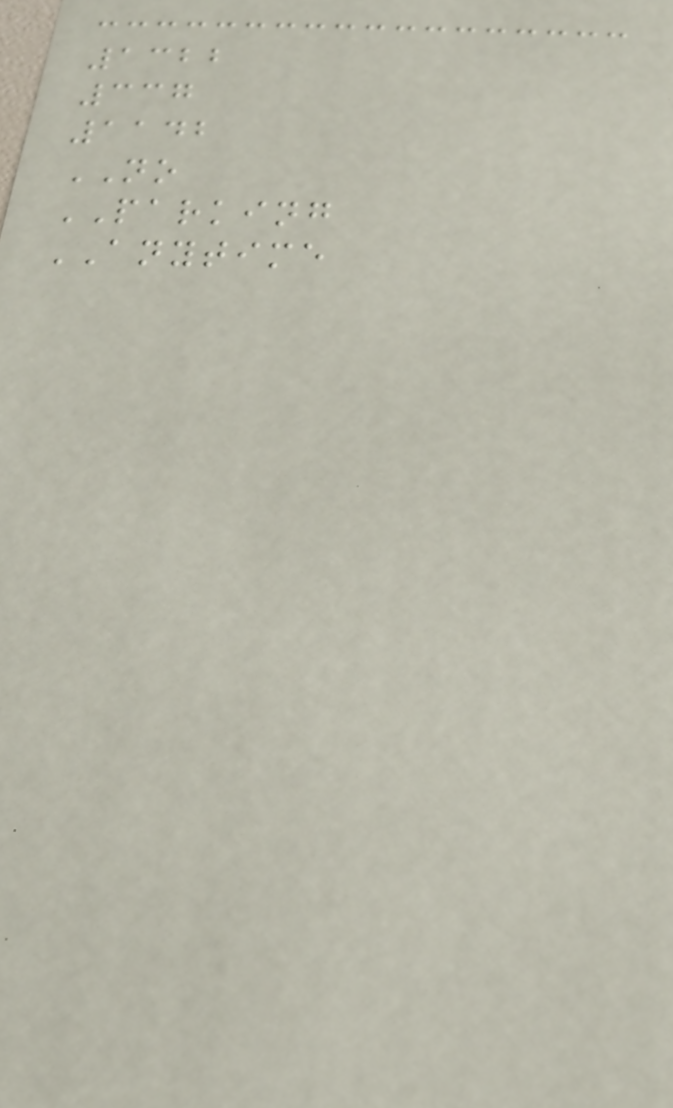1322
337
1142
NO
PARKING
ANYTIME
